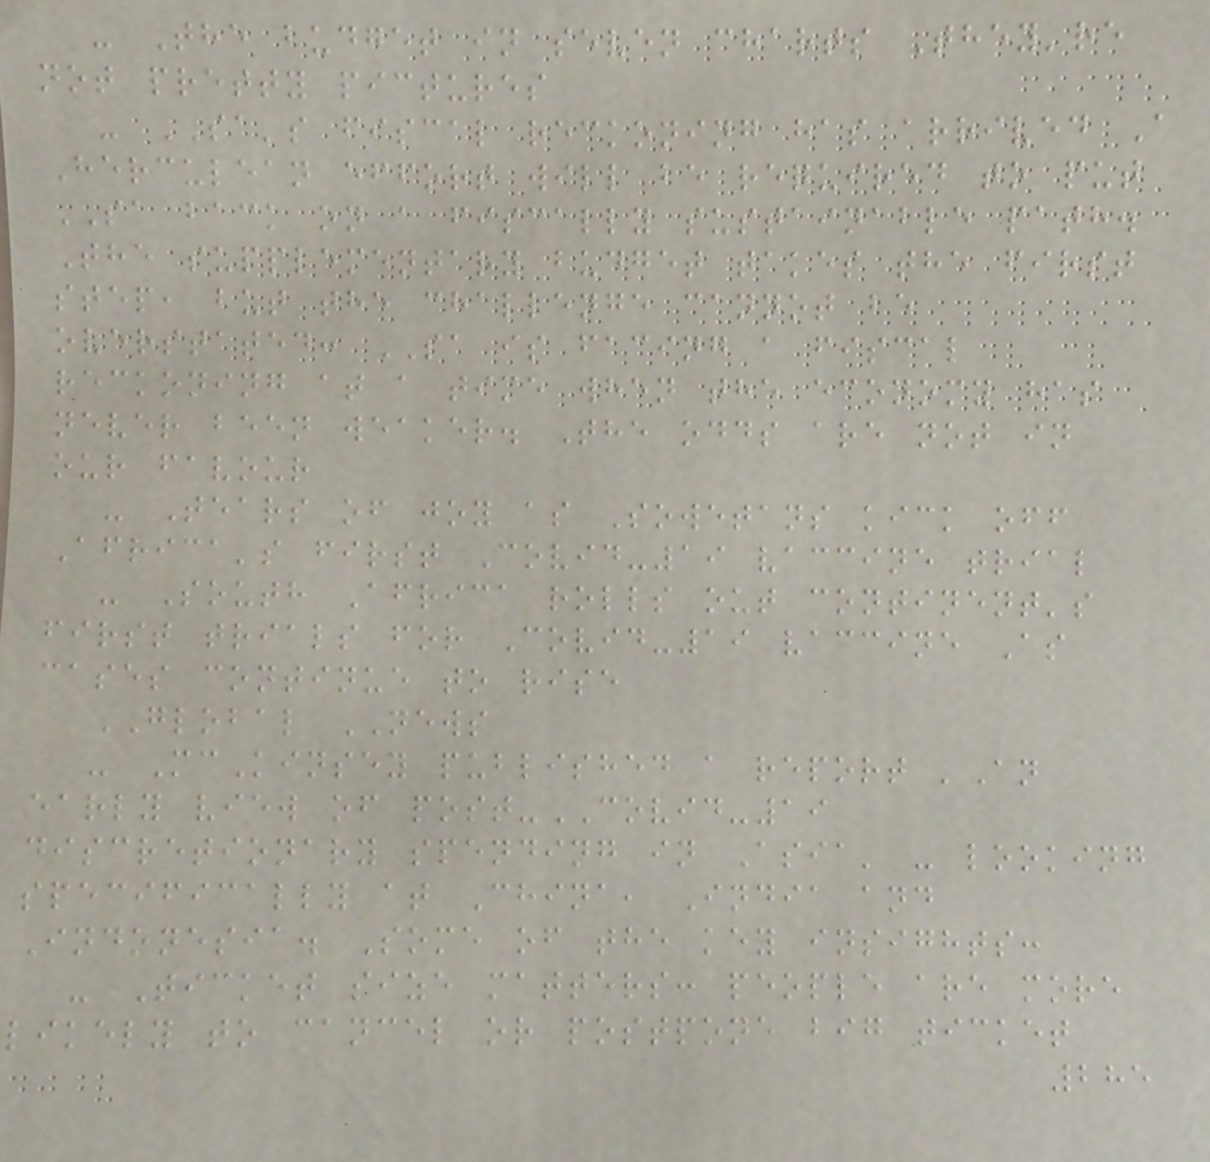- The budget in seven charts They're
not pretty pictures
- SA's fiscal reckoning has arrived A
Herculean effort will be required to put
SA back on a fiscally sustainable path.
The supplementary budget takes the first
step, but the challenge cannot be
overstated: SA is facing a fiscal
reckoning at a time when the economy has
never been weaker. The odds are not in
our favour
- Tears of joy as Sowetans kick off
Africa's first Covid-19 vaccine trial
- South Africa rolls out continent's
first trials for Covid-19 vaccine As
cases continue to rise
GLOBAL NEWS
- McKinsey published a report 'An
early view of post-COVID-19
discretionary spending in Asia' - looking
specifically at China, India and
Indonesia. Some of the key insights:
- Ticket size matters: people are more
likely to cancel or postpone big ticket
285
